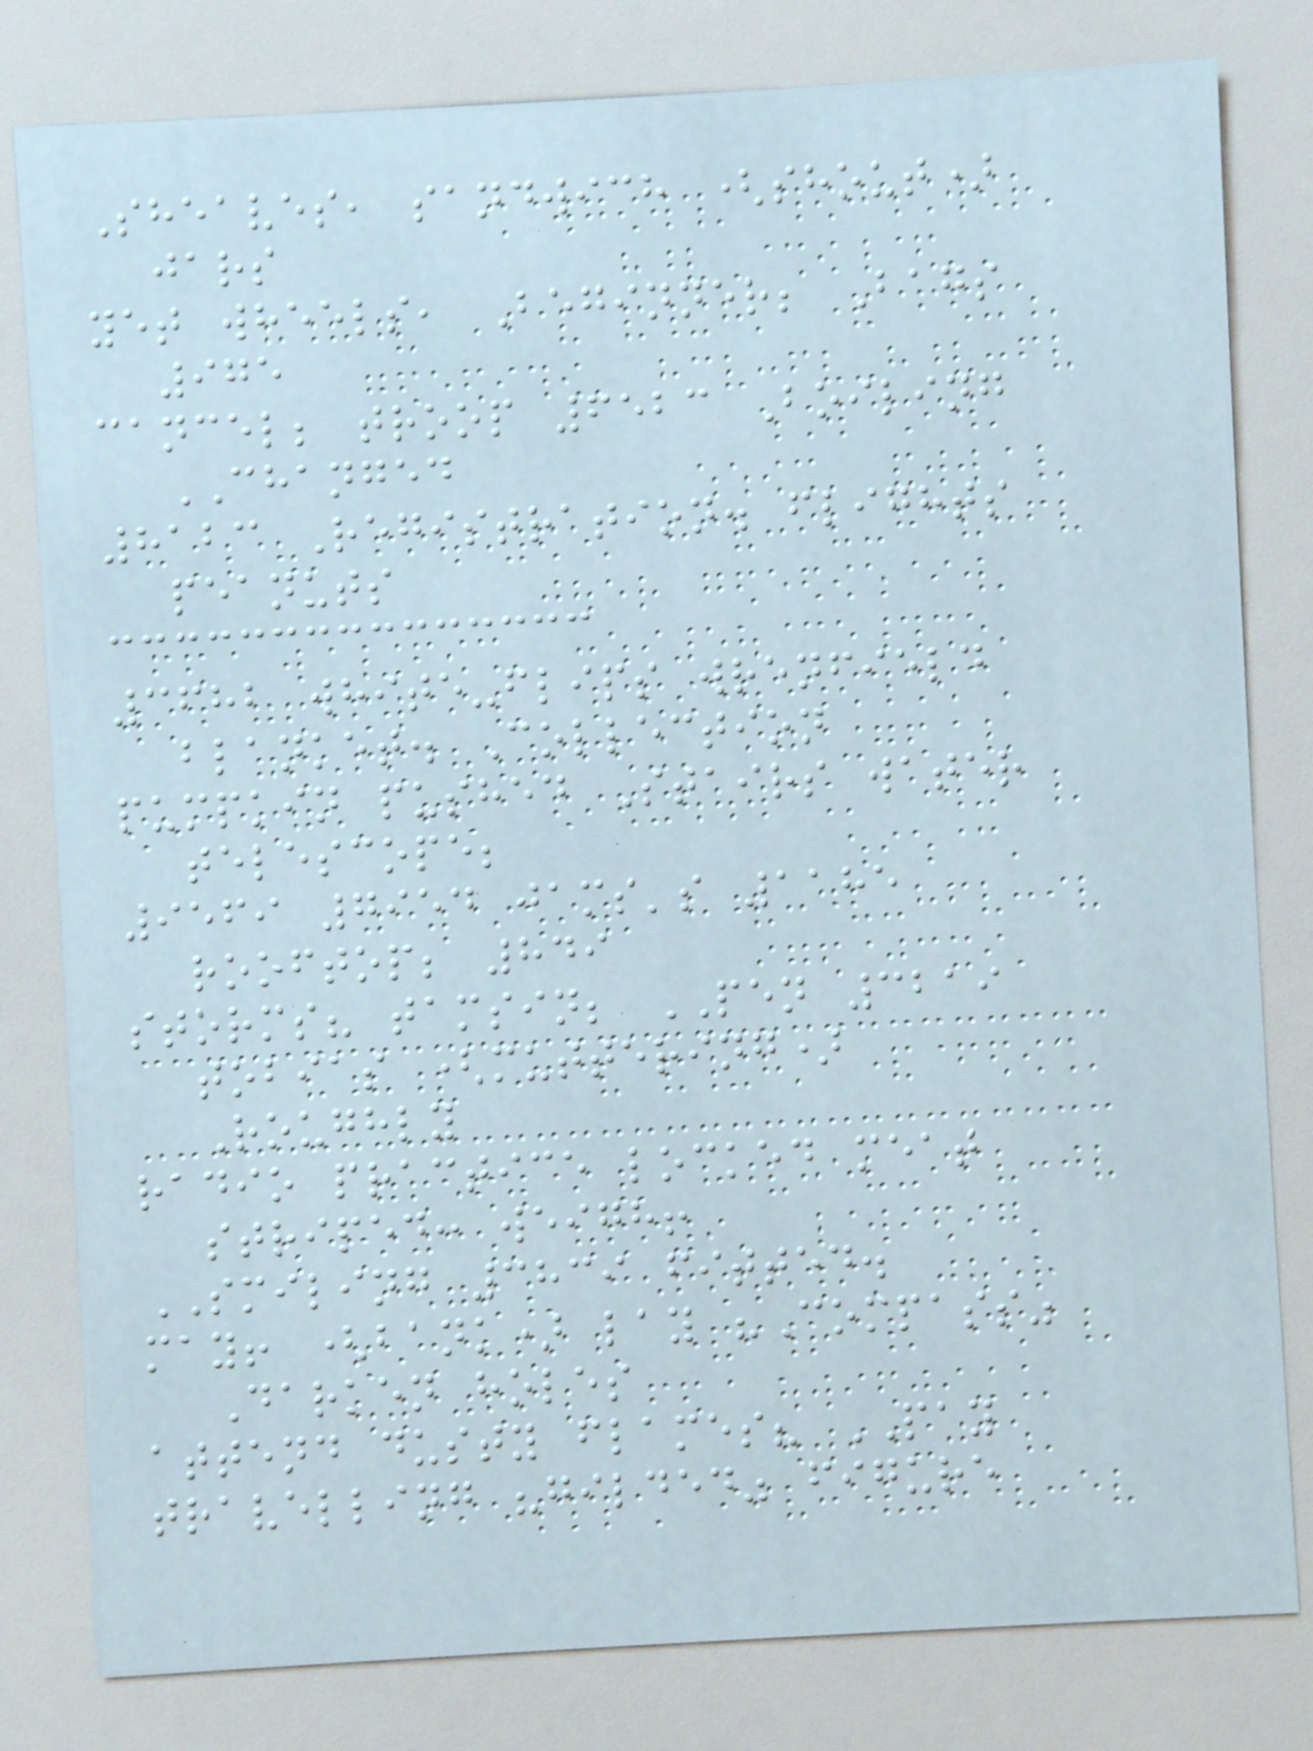Sheaves, sandwich (shout)
jars
yet wheels, Beginner; Bags
975
cancel; troop 6523 Boiling
CHANGED
8123 Registration. flights
peanuts
3682 white-flips wrenfield
blanket. Collection
pumpkin pushed Stairs water
telescope;
9569 7954 jams's 1185
rooftop; 849
storms? tamsin; PEN 3219
tobias (muttering)
Roughly
radio practice locked meat
striped: weigh!
SMILING 3839 fitted.
may! (bank) lay "Compass"
Darken holes
attend dusty flames? PAY
travelling "gilded" figure
